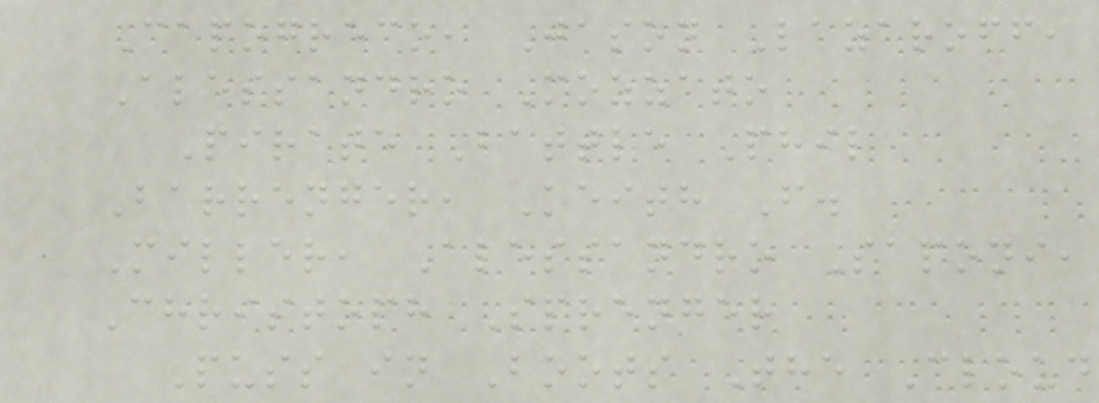Capogreco, Jason Lazaroff,
Alessandro Mozzato
Pirate Battle Phil
Barrenger, Keith F.
Miller, Alessandro Saponi,
Christoph Sprenger
Puss in Boots The Cloud
